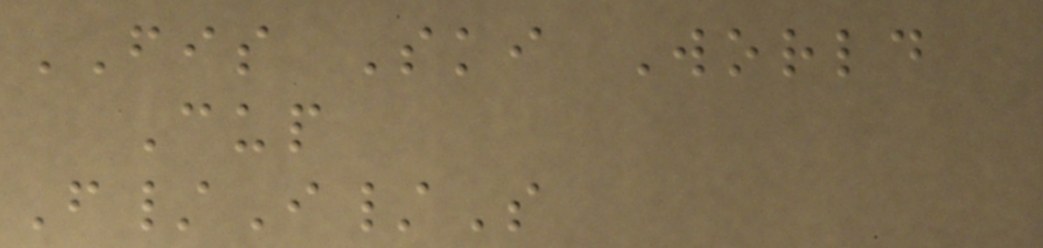FIS Ski World
Cup
F/I/S
